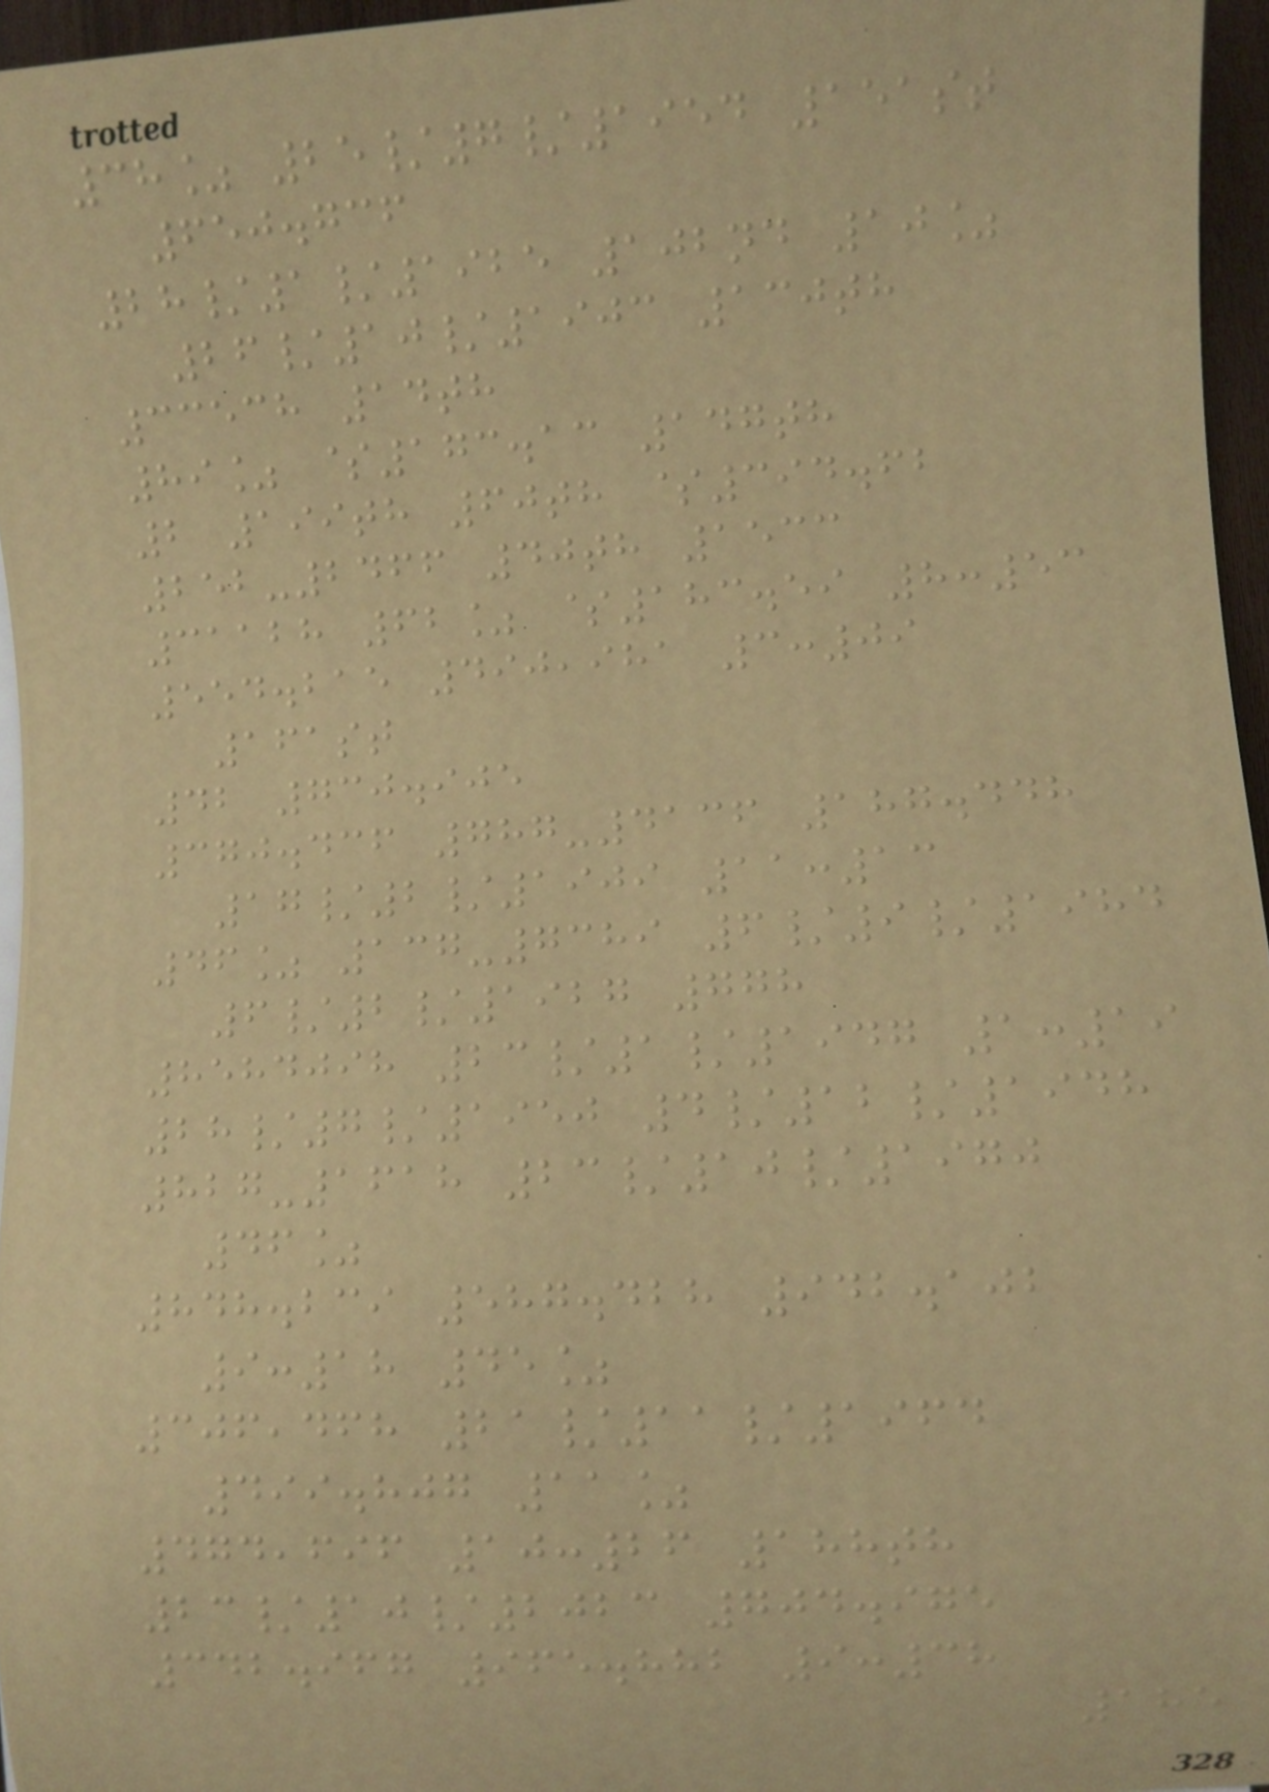38% 25/7/1954 151st
650.736
28/1/1925 102nd 10%
26/10/1903 130th
33538 14th
89% $173.13 147th
2 199th 60th $394.62
252-2466 40th 1533
31128 62% $183.59 8:53
554.215 490,981 3:09
161st
42 730.905
370.436 787-4136 187.448
17/2/1909 11:13
46% 137-7389 6/9/1984
6/2/1927 778
8584098 23/1/1947 1:19
28/7/1950 4/12/1948
827-1618 23/10/1970
46%
848.239 587.428 942.102
9:18 45%
306,468 21/11/1964
499.807 11%
474,696 10:26 188th
23/10/2023 704.975
342.967 965.882 9:38
185
